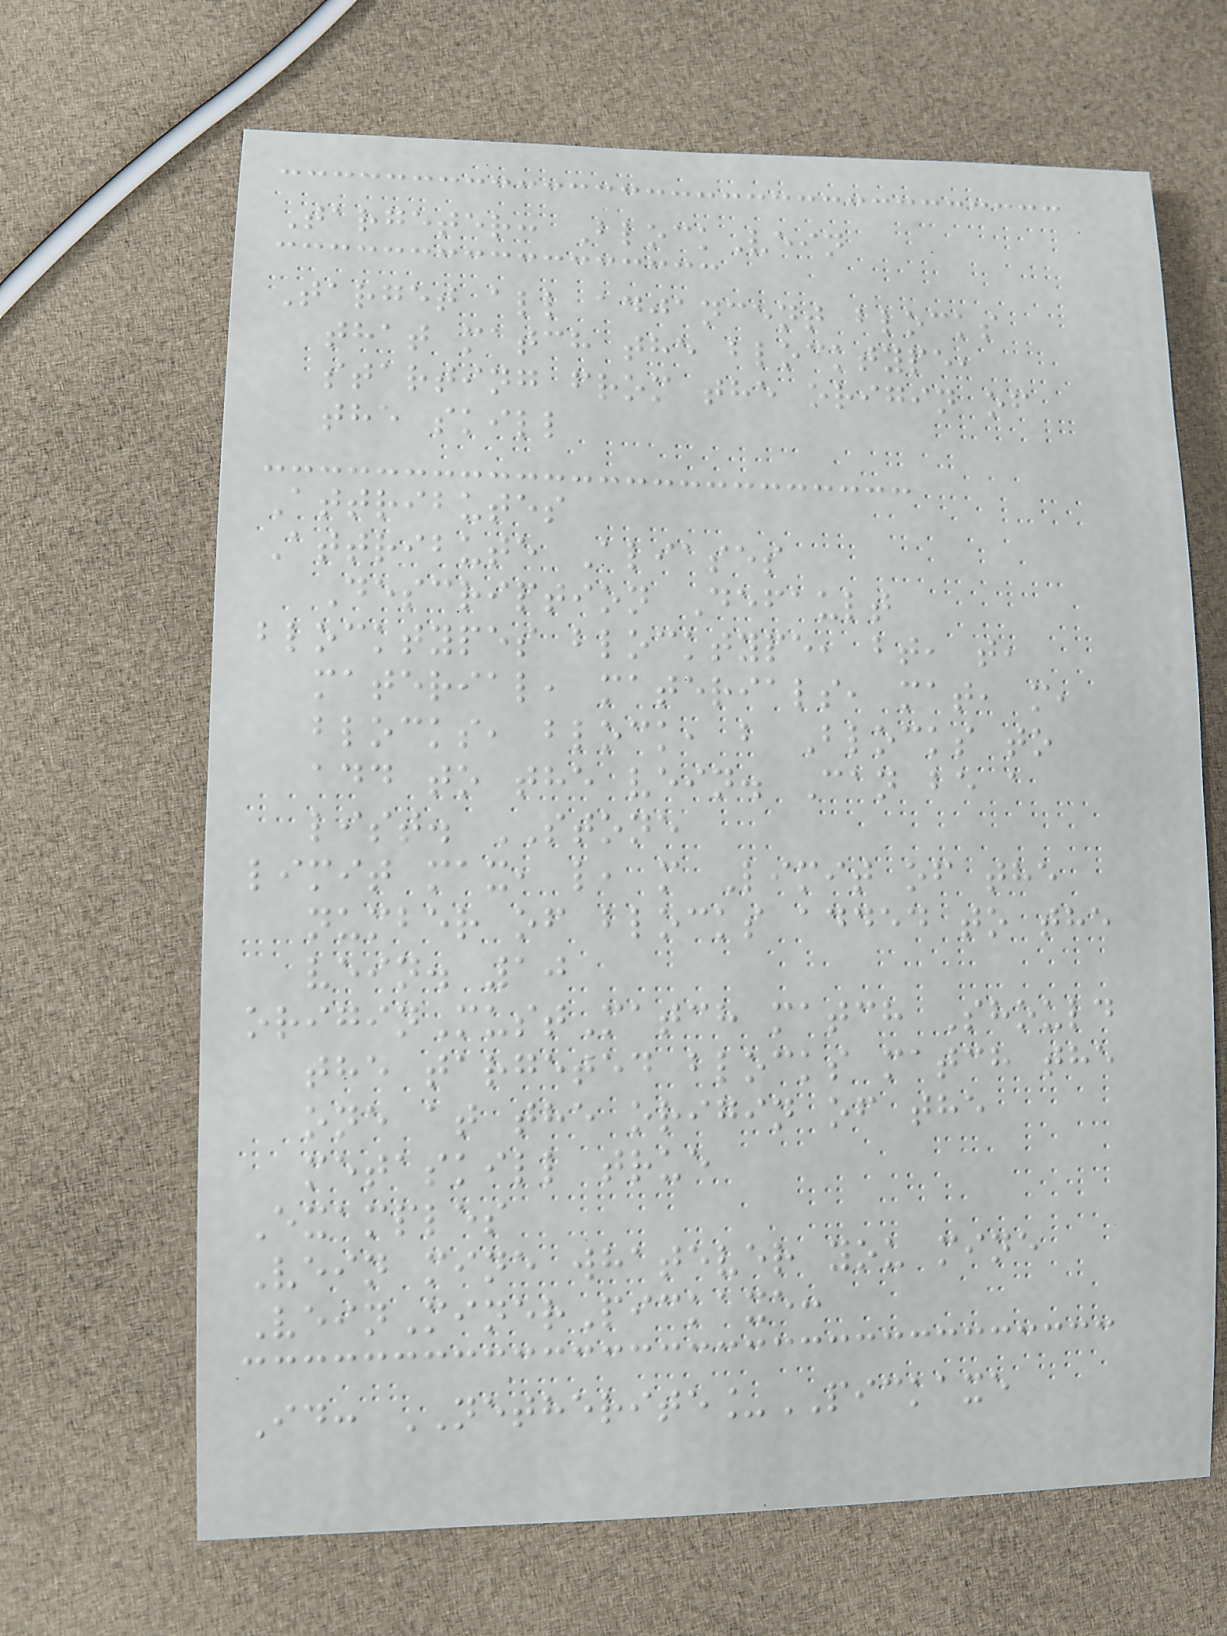Targeter: BlockVein
Target all adjancent blocks
that match the blocktype,
starting from the origin of
the skill
Attributes
Attribute Aliases
Description Default
blocktypes blocktype, bt, t,
material, materials, mat, m,
blocks, block, b Blocks to
add to the vein. Can be a
list. STONE
limit max, l, m Limit of the
number of blocks added to the
vein. 10
originMustMatch match Should
the targeted blocks match the
one at the origin of the
metaskill true
Examples
Vein mine whatever you mine
VeinMinerPickaxe:
Id: NETHERITE_PICKAXE
